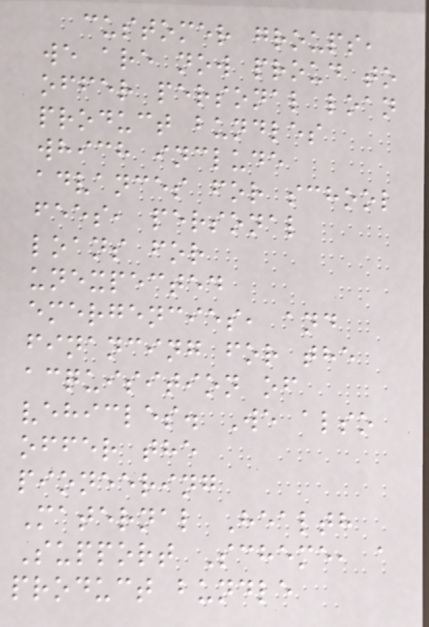customer groups,
we are now proud to
offer personal loan
product bundles
which include
advances for school
fees, personal
loans for
unexpected
emergencies, and
financing for the
acquisition of
vehicles. We also
offer the
pioneering
Maternal Health
Support Scheme, a
product bundle
